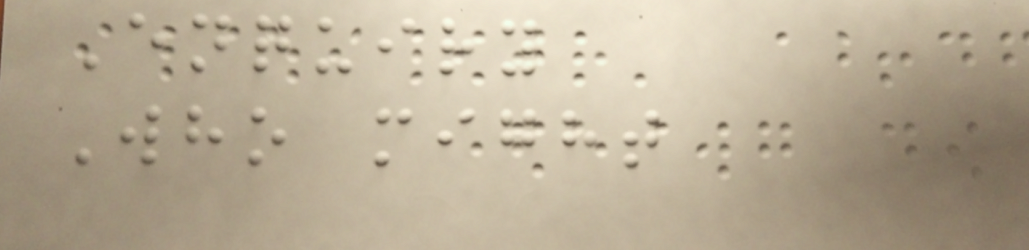Enquiry
Who might
